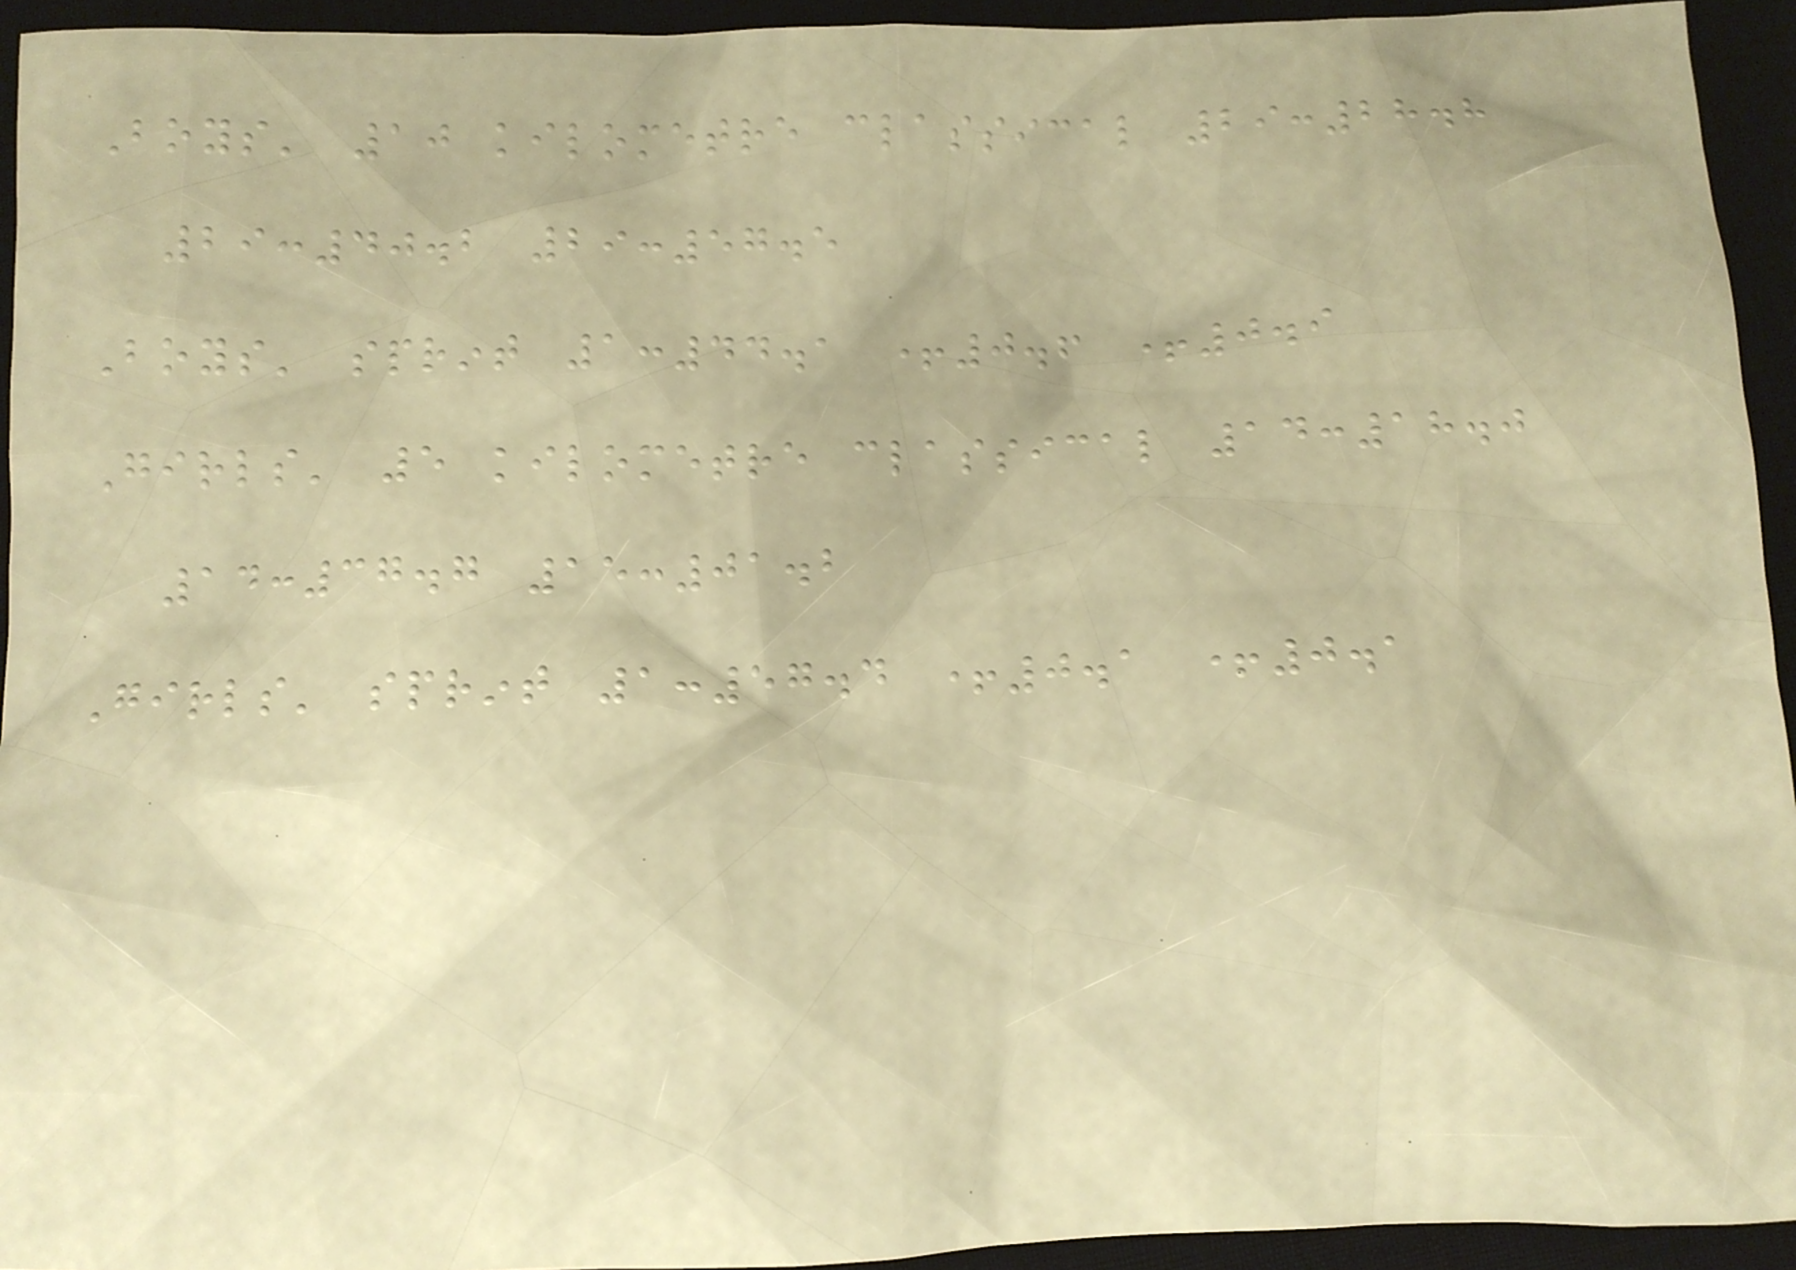Boys' 10 kilometre classical 29:28.8
29:40.2 29:57.5
Boys' sprint 1:44.1 +0.6 +0.9
Girls' 5 kilometre classical 14:18.0
14:37.7 15:01.2
Girls' sprint 1:57.4 +0.1 +0.1
